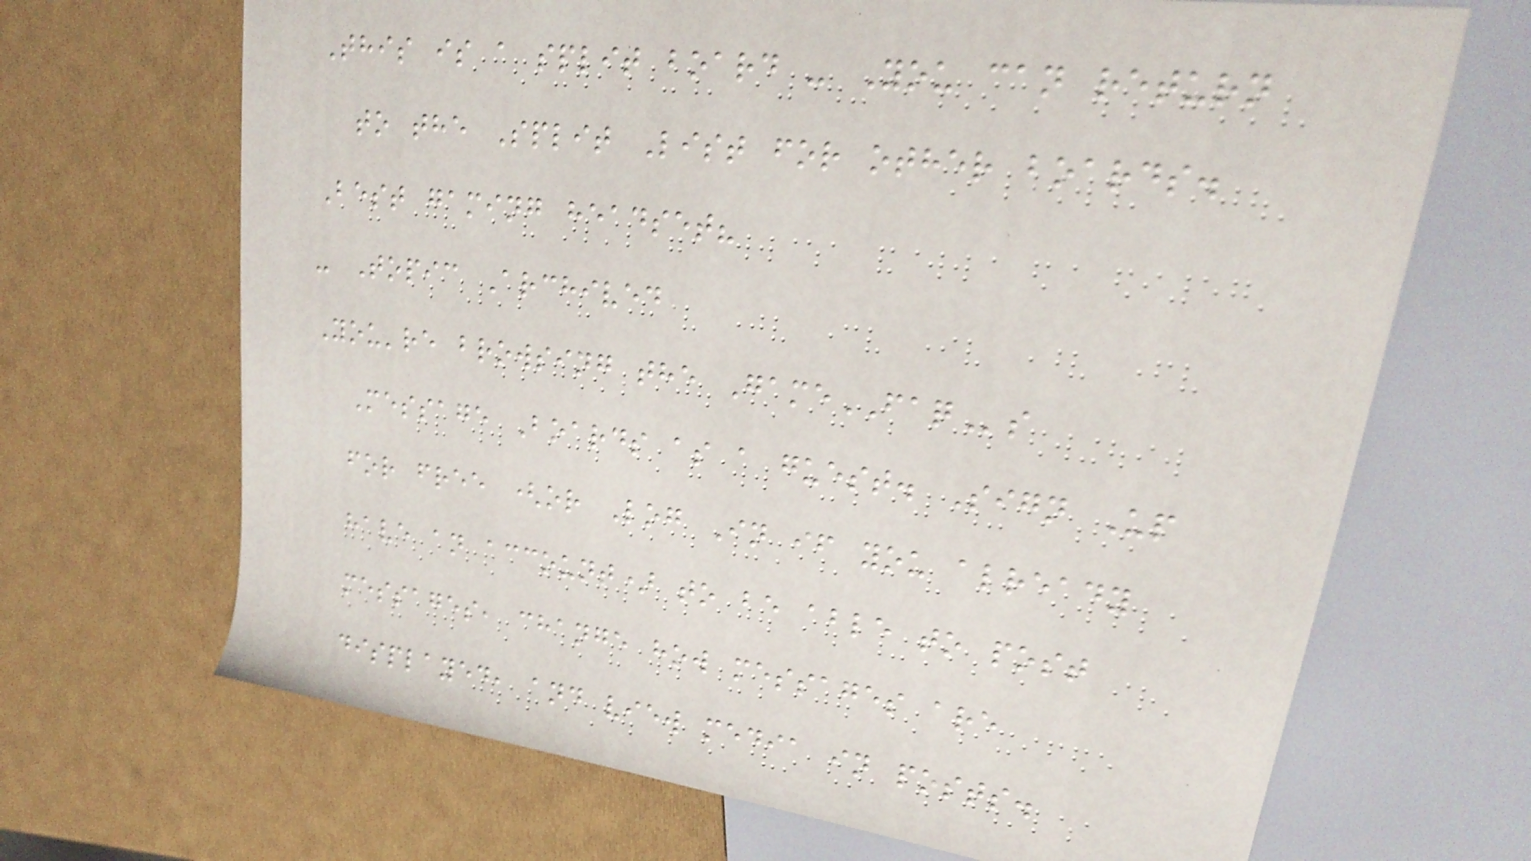This is a split board - You can return
to the Split List for other boards.
Best gaming headset?
- Topic Archived
You're browsing the GameFAQs
Message Boards as a guest. Sign Up
for free (or Log In if you already
have an account) to be able to post
messages, change how messages are
displayed, and view media in posts.
